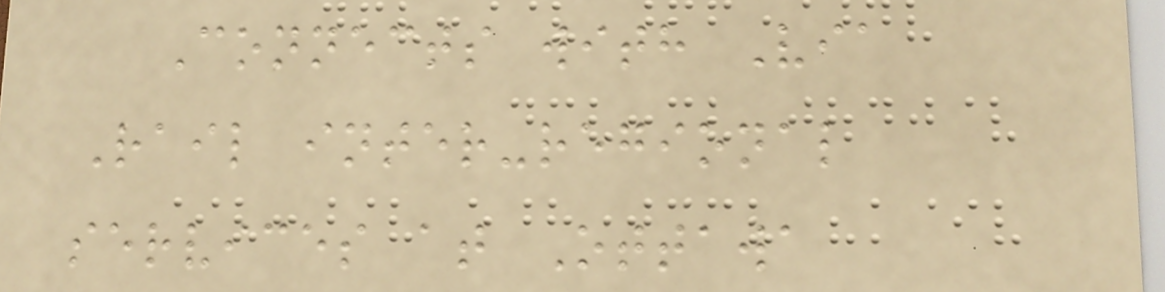Connects with Via
Rail inter-regional
services at Ottawa
